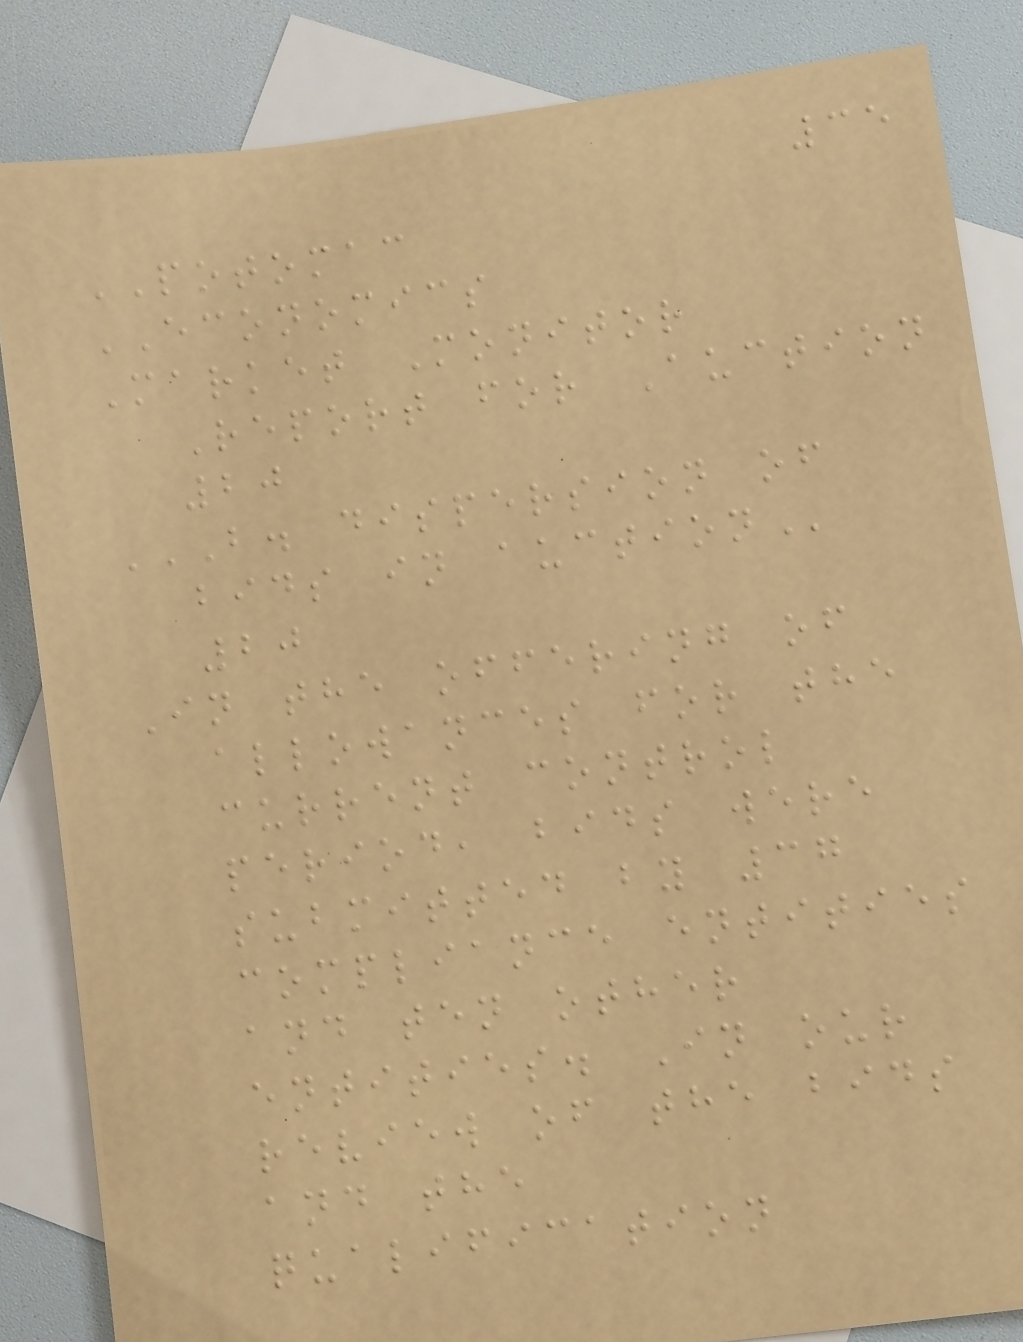35
POTOMAC
ECONOMICS
Market Monitor
Report for Auction
20
B. DISPERSION OF
BIDS IN AUCTION
20
In the offering of
allowances for the
current control
period, bids were
submitted by 37
compliance entities
and ten other
entities. In our
review of the bids
and the
qualification
